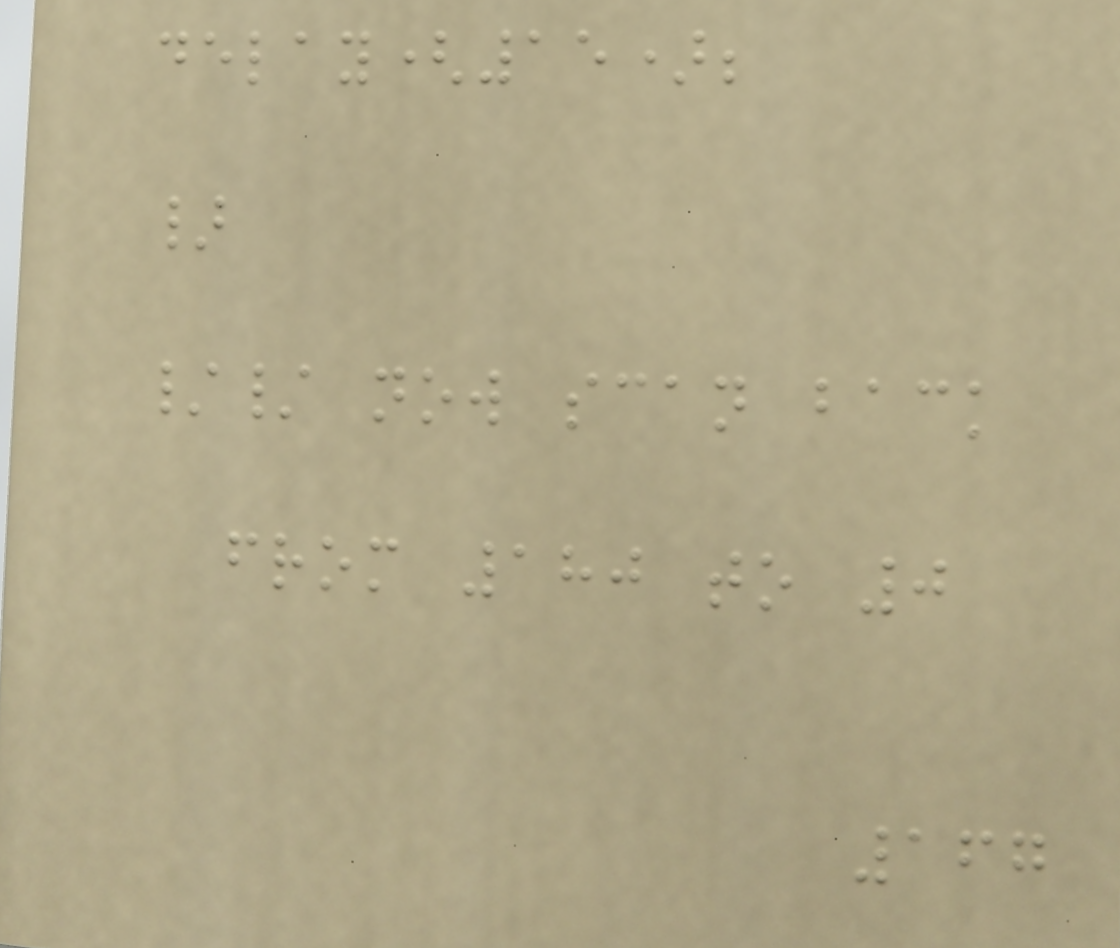delay(15);
}
// now scan back
from 180 to 0
167
